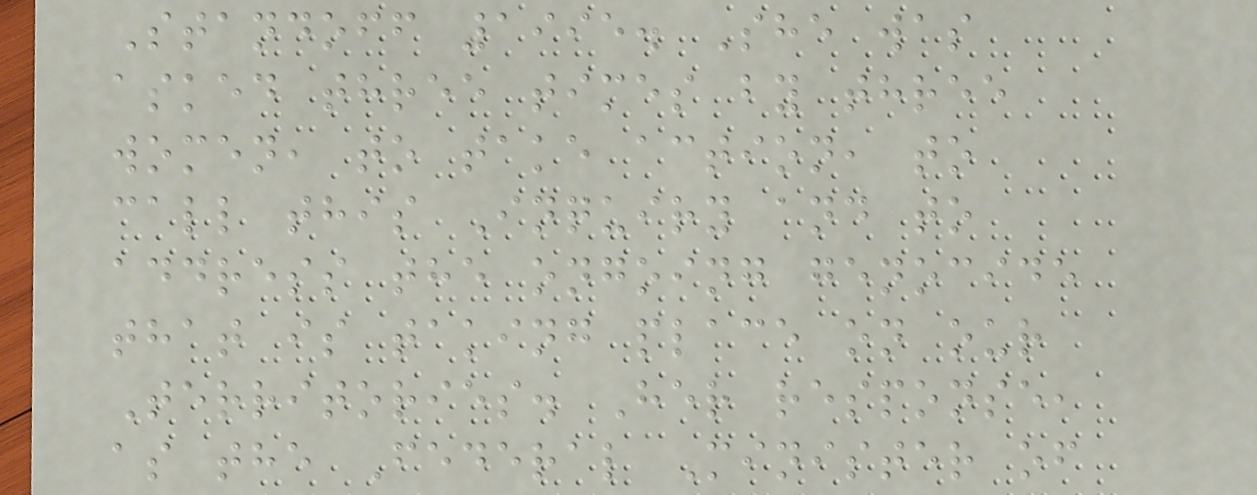Standoff 1995. She was
asked three times by three
women, to take action, to
call this Inquiry and to
address the ongoing genocide
that is taking place on our
Territories. Her response,
as the Federal Minister of
